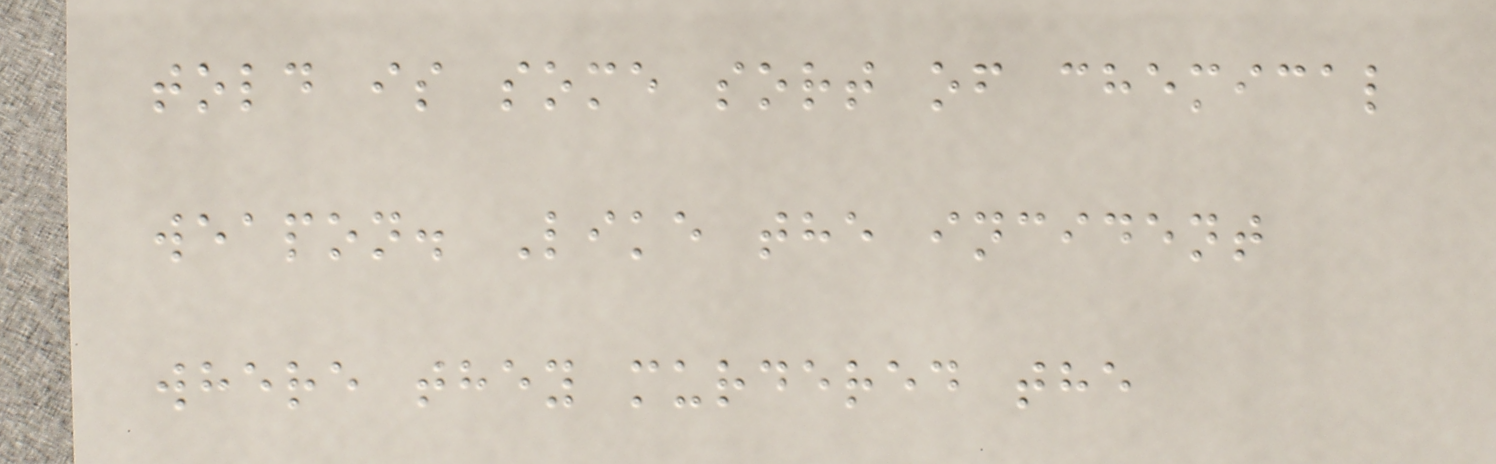told is some sort of chemical
weapon. Like the incident
where they murdered the
